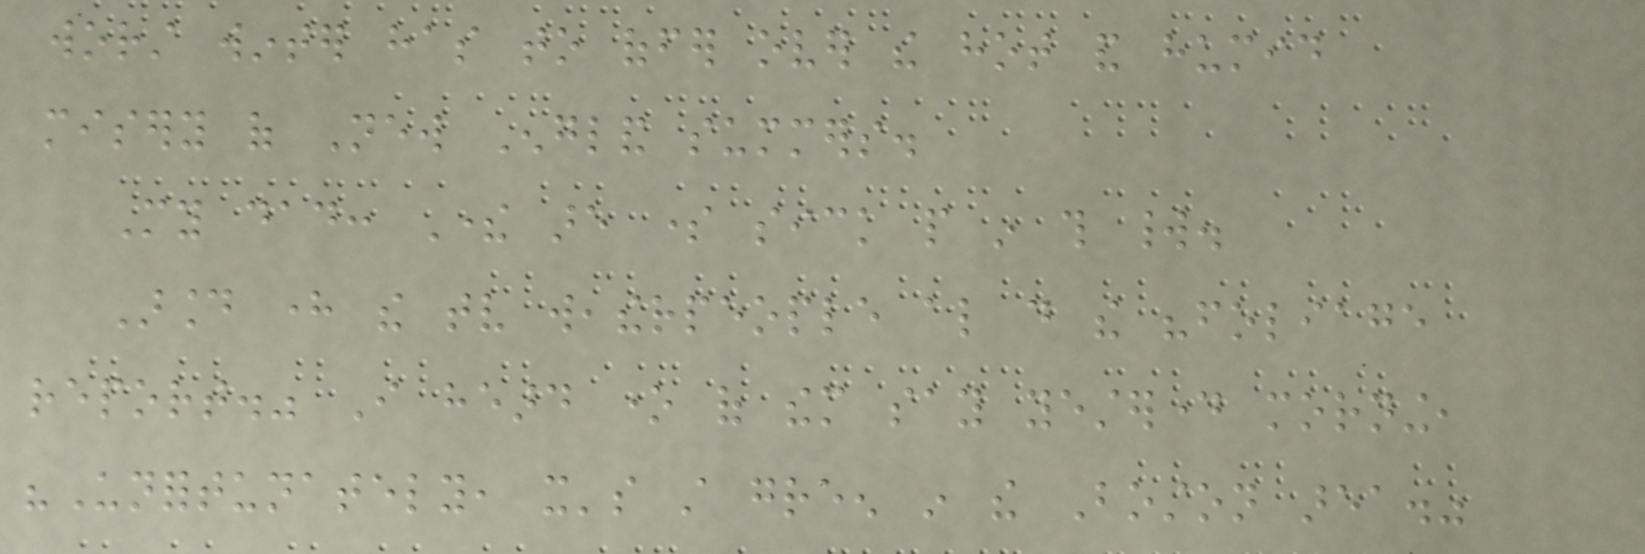worst winter has to offer over the hot and humid
misery of New England summers.
My dad: There are some sick people in this world.
Around here the tv weatherpeople also do the "foliage
report." I heard one of them say yesterday morning,
"Unfortunately, it's still green in the Boston area."
